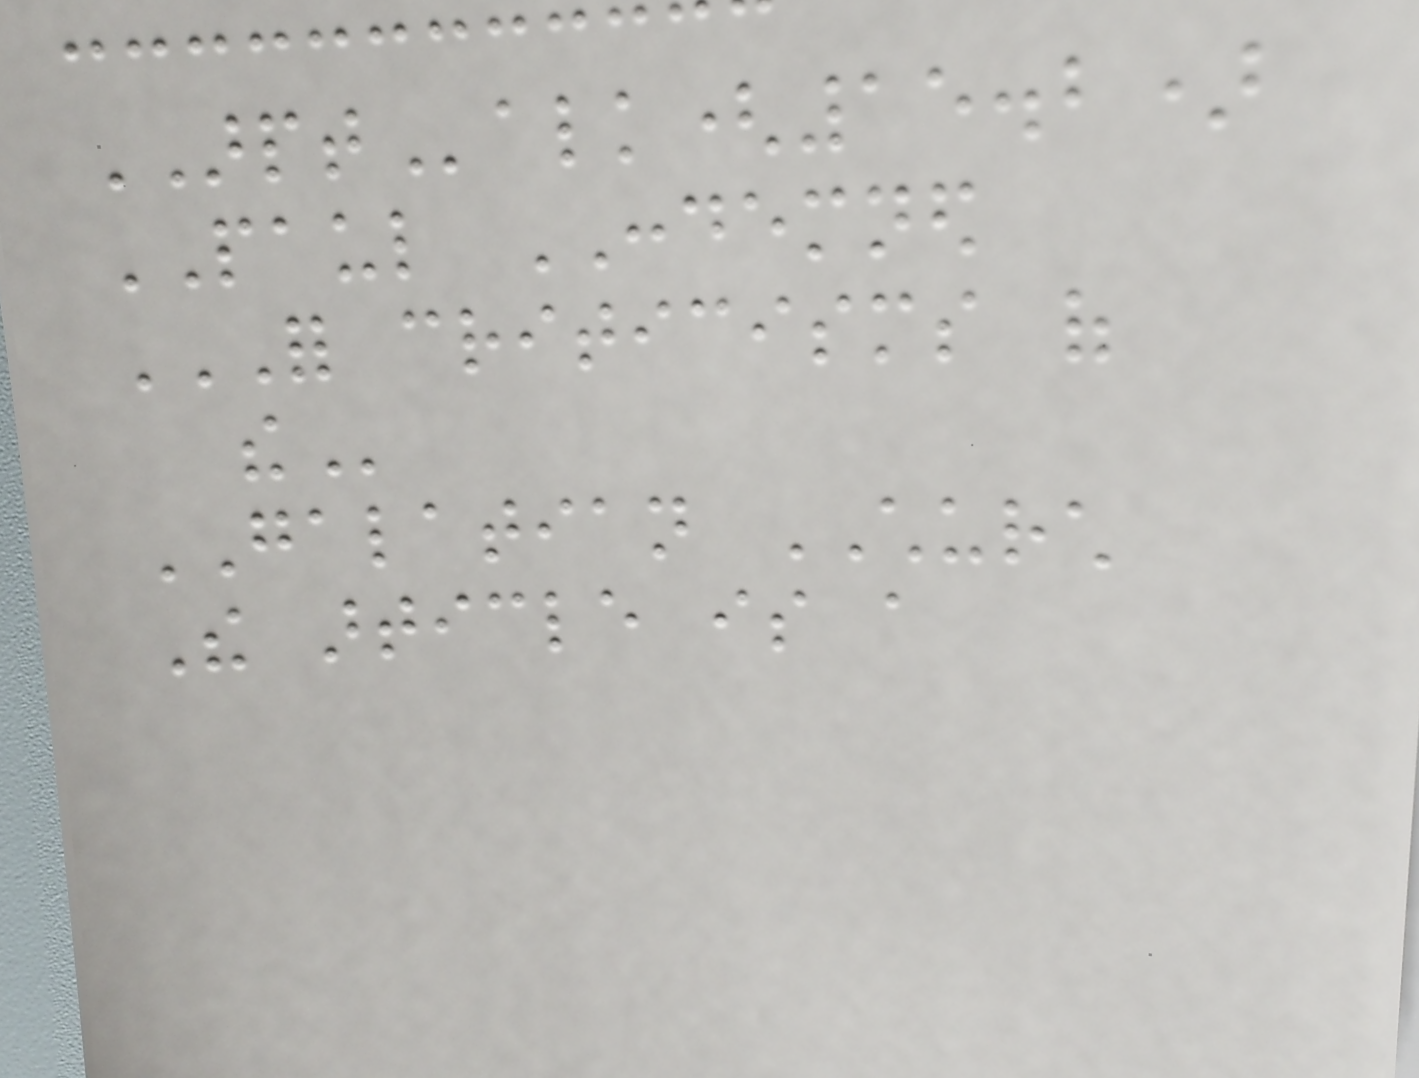ARPTalk(15.2)
PAUL CONDEMNED
FOR CRITICISMS OF
THE
GALATIAN CHURCH
The article is a
